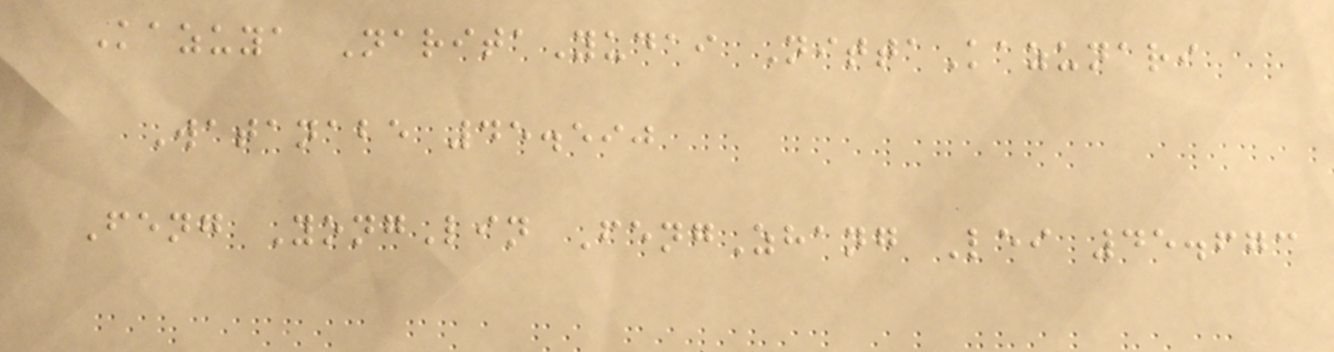Kazuya NaritaYudai NittaKazunari
Watanabe 45.590
Feng YongLin FengZhang Lei 45.673
